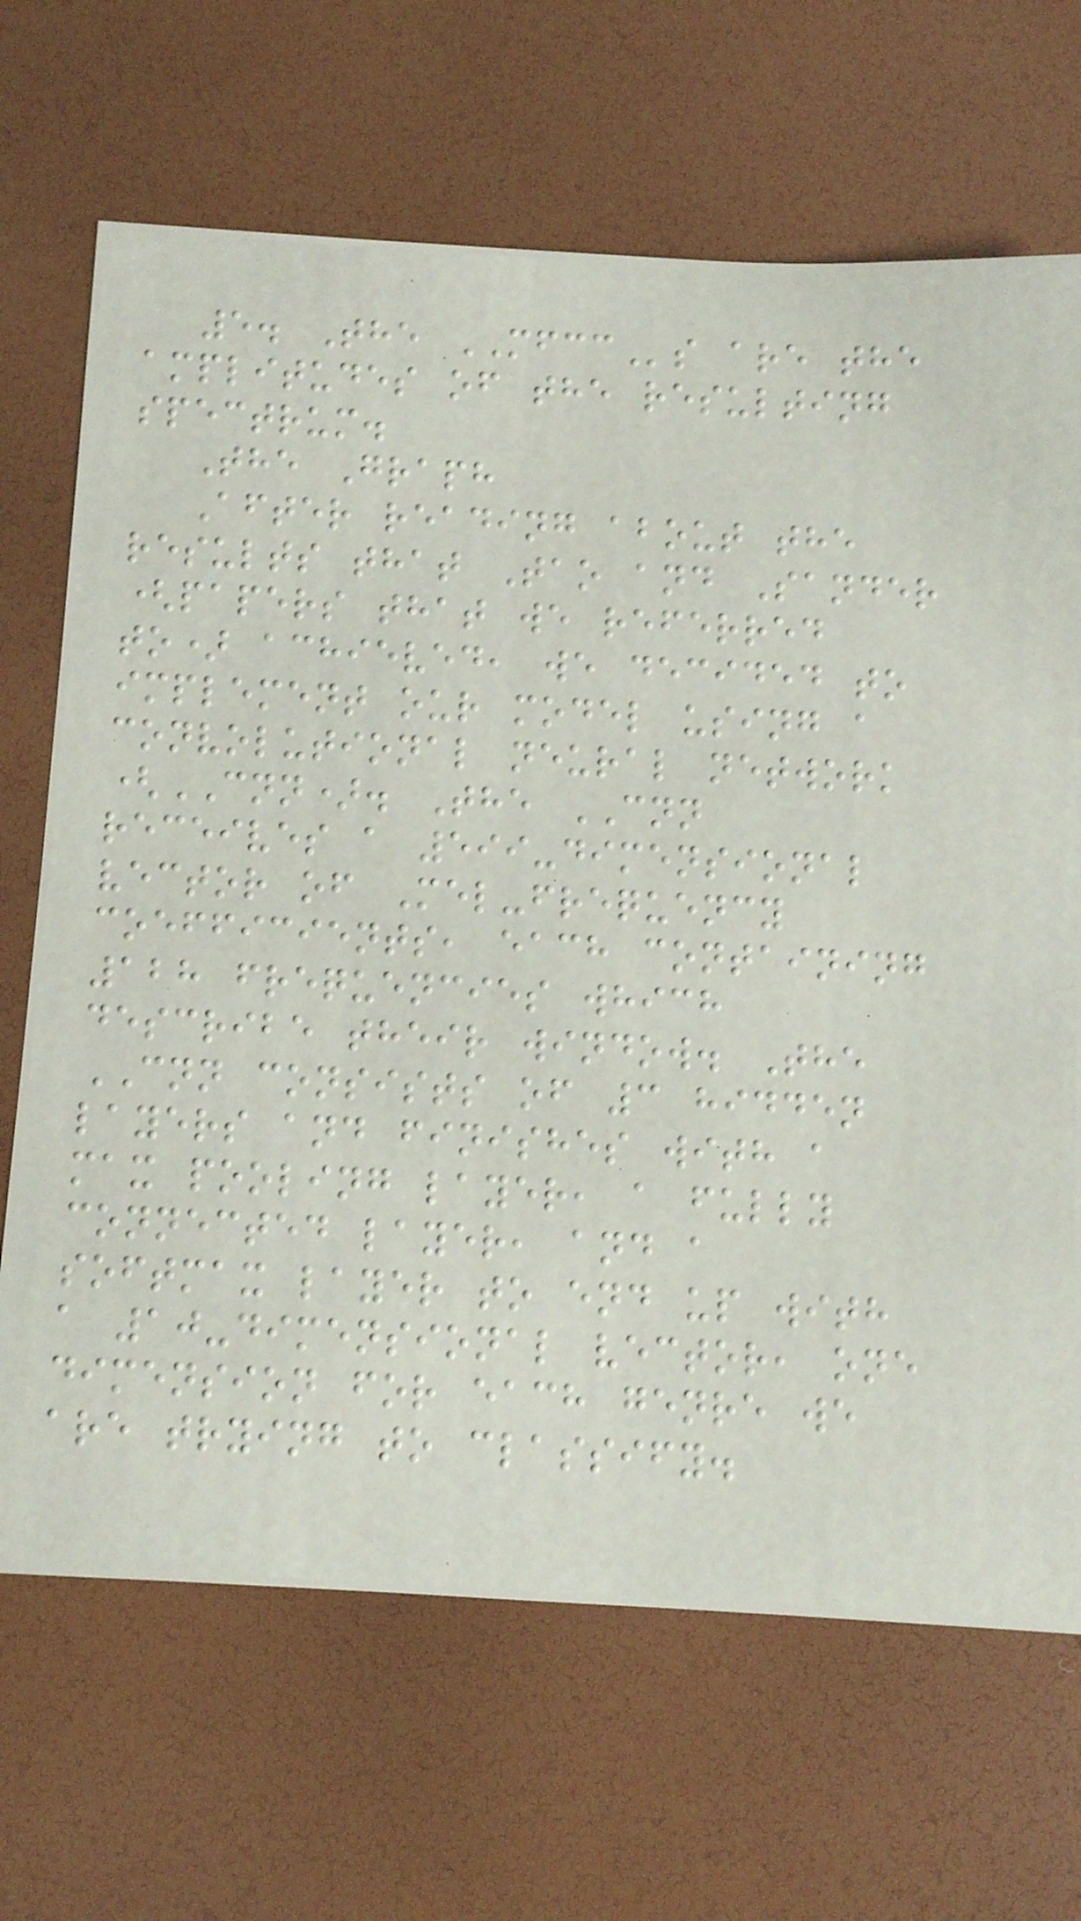5. The MFCCs are the
amplitudes of the resulting
spectrum.
The Graph
After reading about the
results that Tao and Sander
(papers that we referred
to) achieved, we decided to
implement our model using a
convolutional neural network
(CNN). The CNN
receives a 599-dimensional
vector of Mel-frequency
coefficients, each containing
128 frequencies which
describe their window. The
CNN consists of 3 hidden
layers and finishes with a
max pooling layer, a fully
connected layer, and a
softmax layer to end up with
a 10-dimensional vector, one
dimension for each genre we
are trying to classify.
